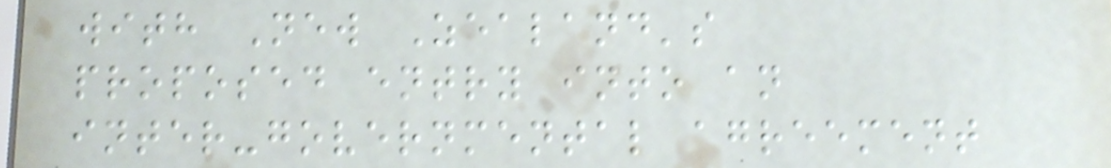with New Zealand's
proposed entry into an
inter-governmental agreement
